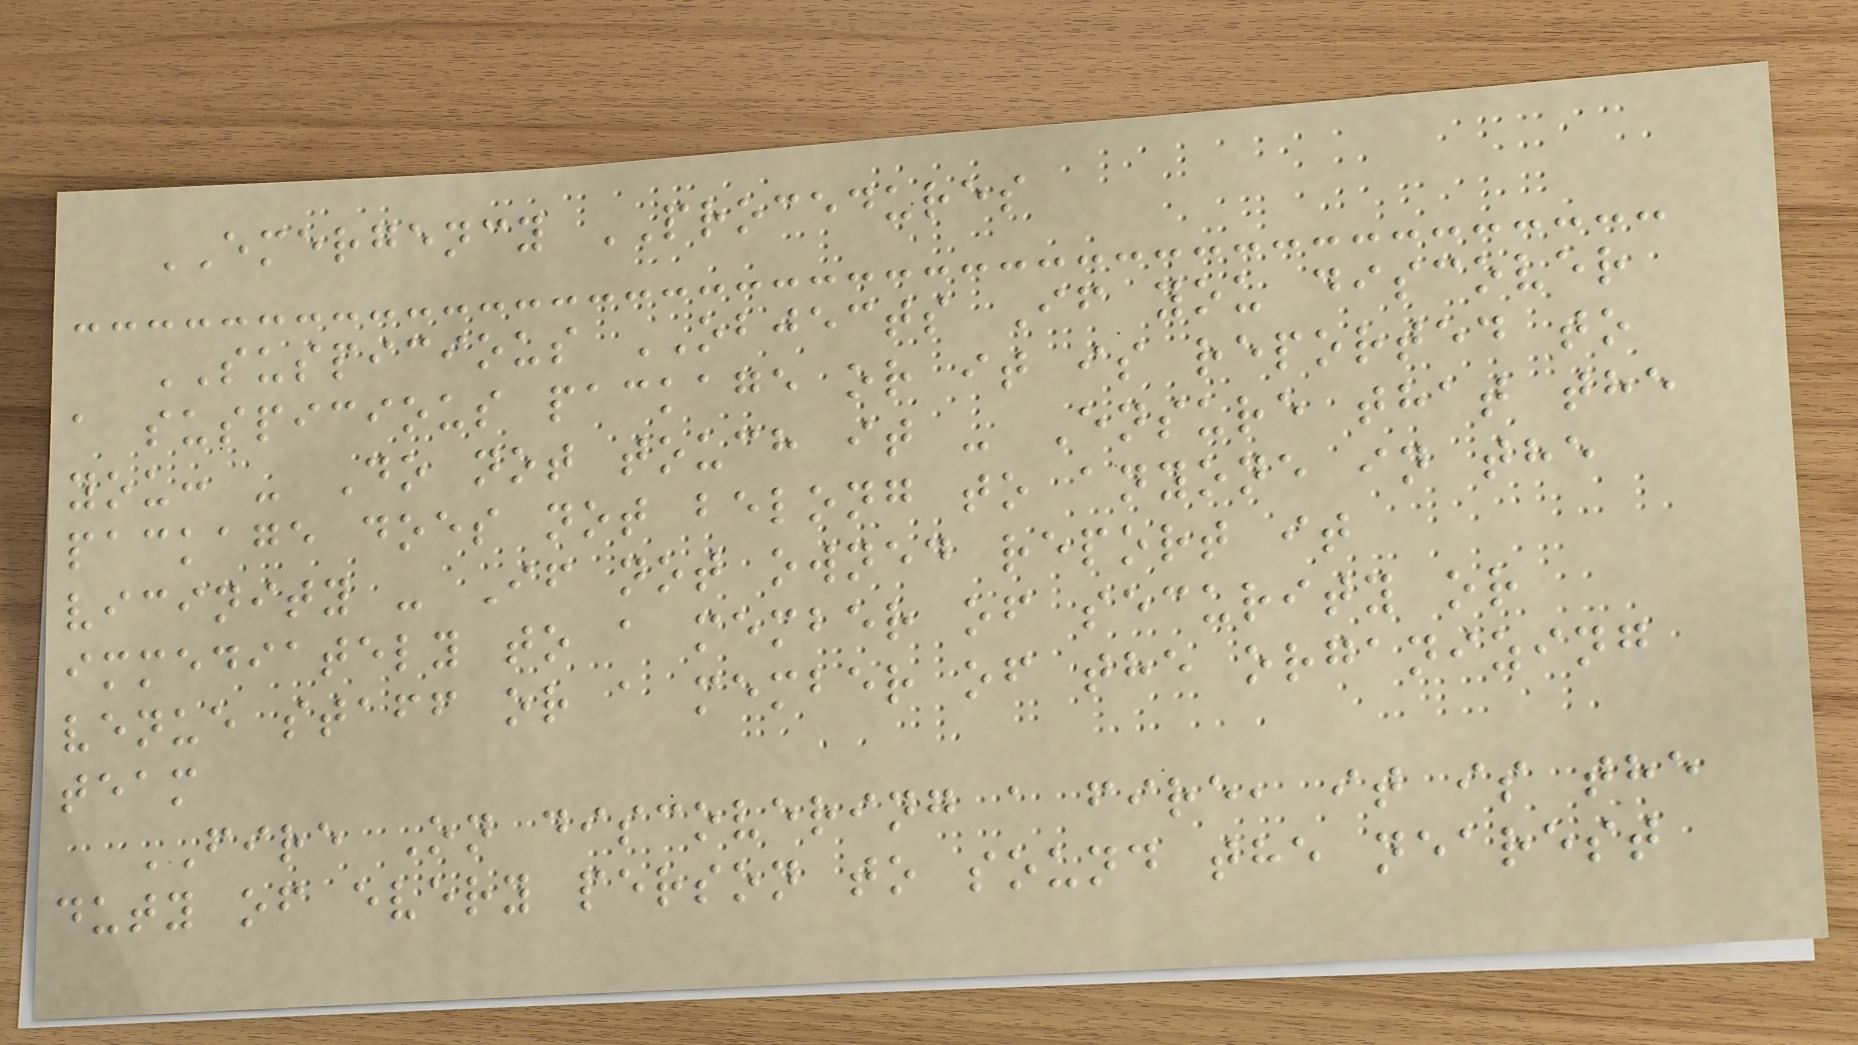EMERGENCY PROCEDURES
SUSPICIOUS OBJECTS If you discover
a suspicious package or it is reported to
you: - Do not touch it - Ensure that the
package does not belong to anyone in the
vicinity - If not owned report it
immediately to a member of security or
venue staff or a member of the organizing
team
FIRE On discovering a fire, it is the
duty of every person to sound the nearest
